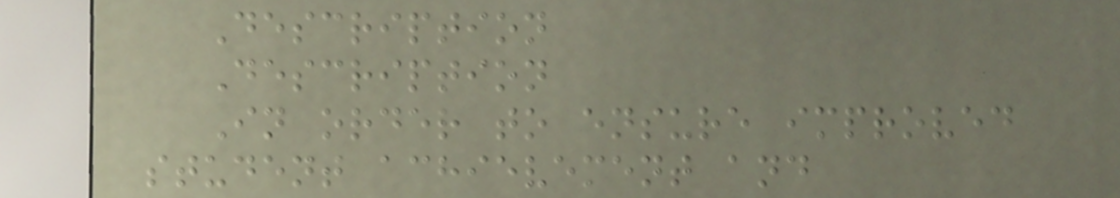Description
Description
In order to ensure improved
student achievement and
